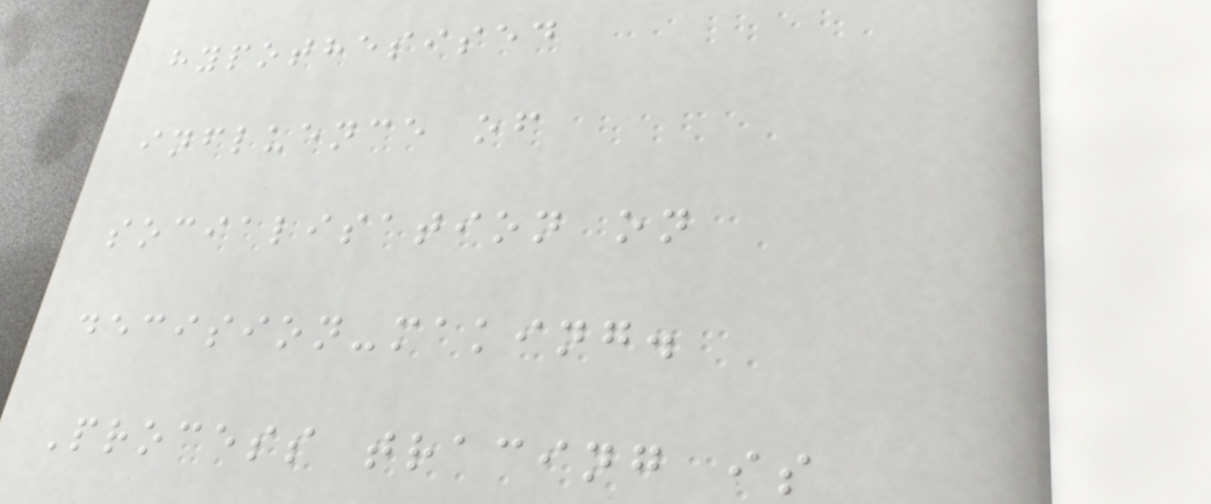hypothesised
influence of
socialisation on
decision-making.
Process tracing is
